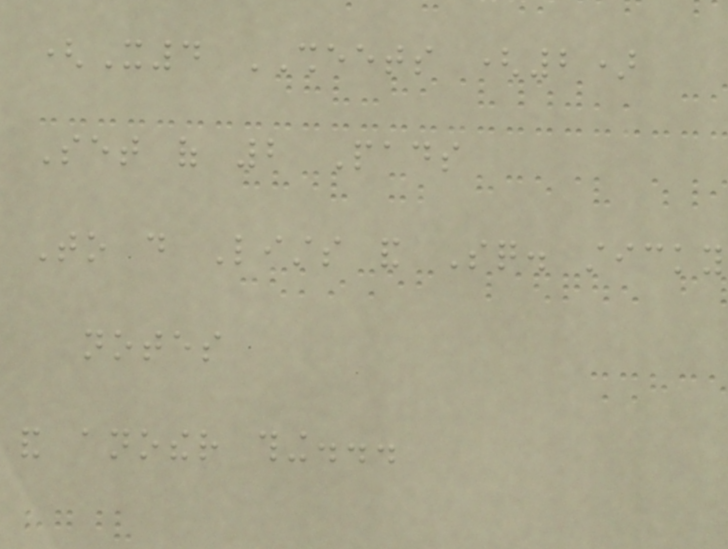(X4 SHEETS (2)
Set of 2 Pads
To do Lists and Sq. sticky
notes
and another thing...
